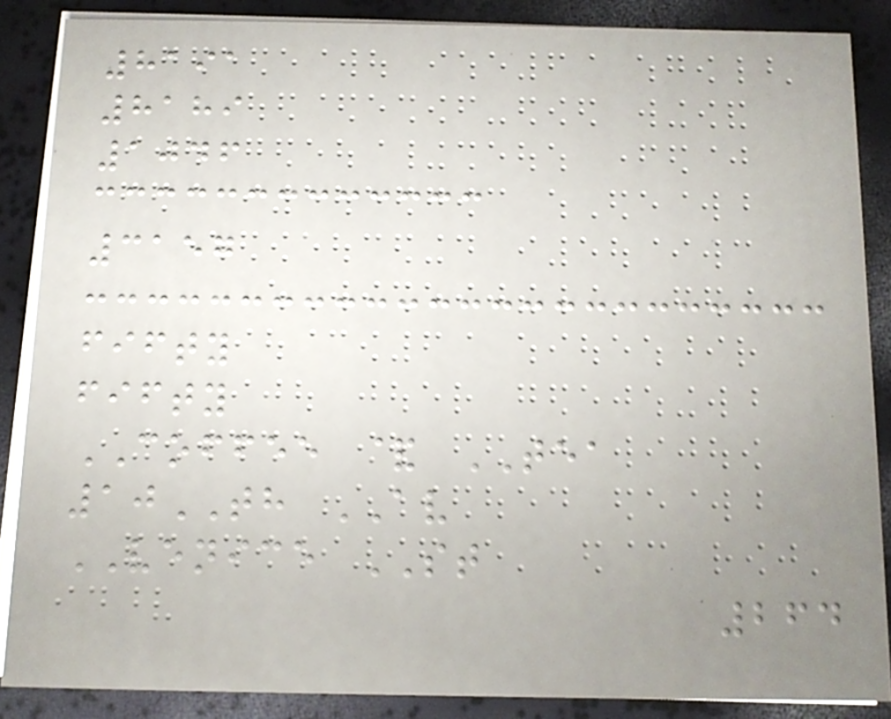8191
8189
1046
3157
fifty
fifty
COFFEE & TEA
10TH AV
VENICE ST
264
